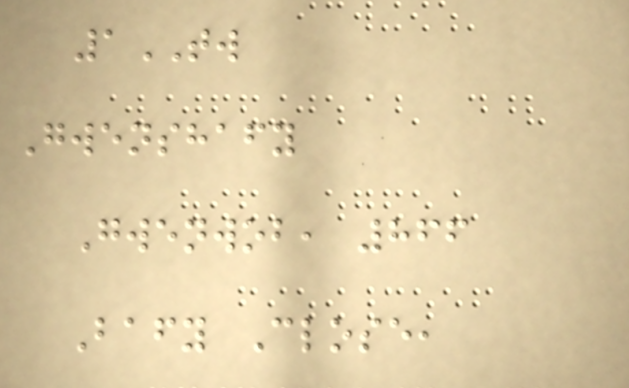1TW
Gwenshafy
Gwenwob, 866
Bafy Close,
